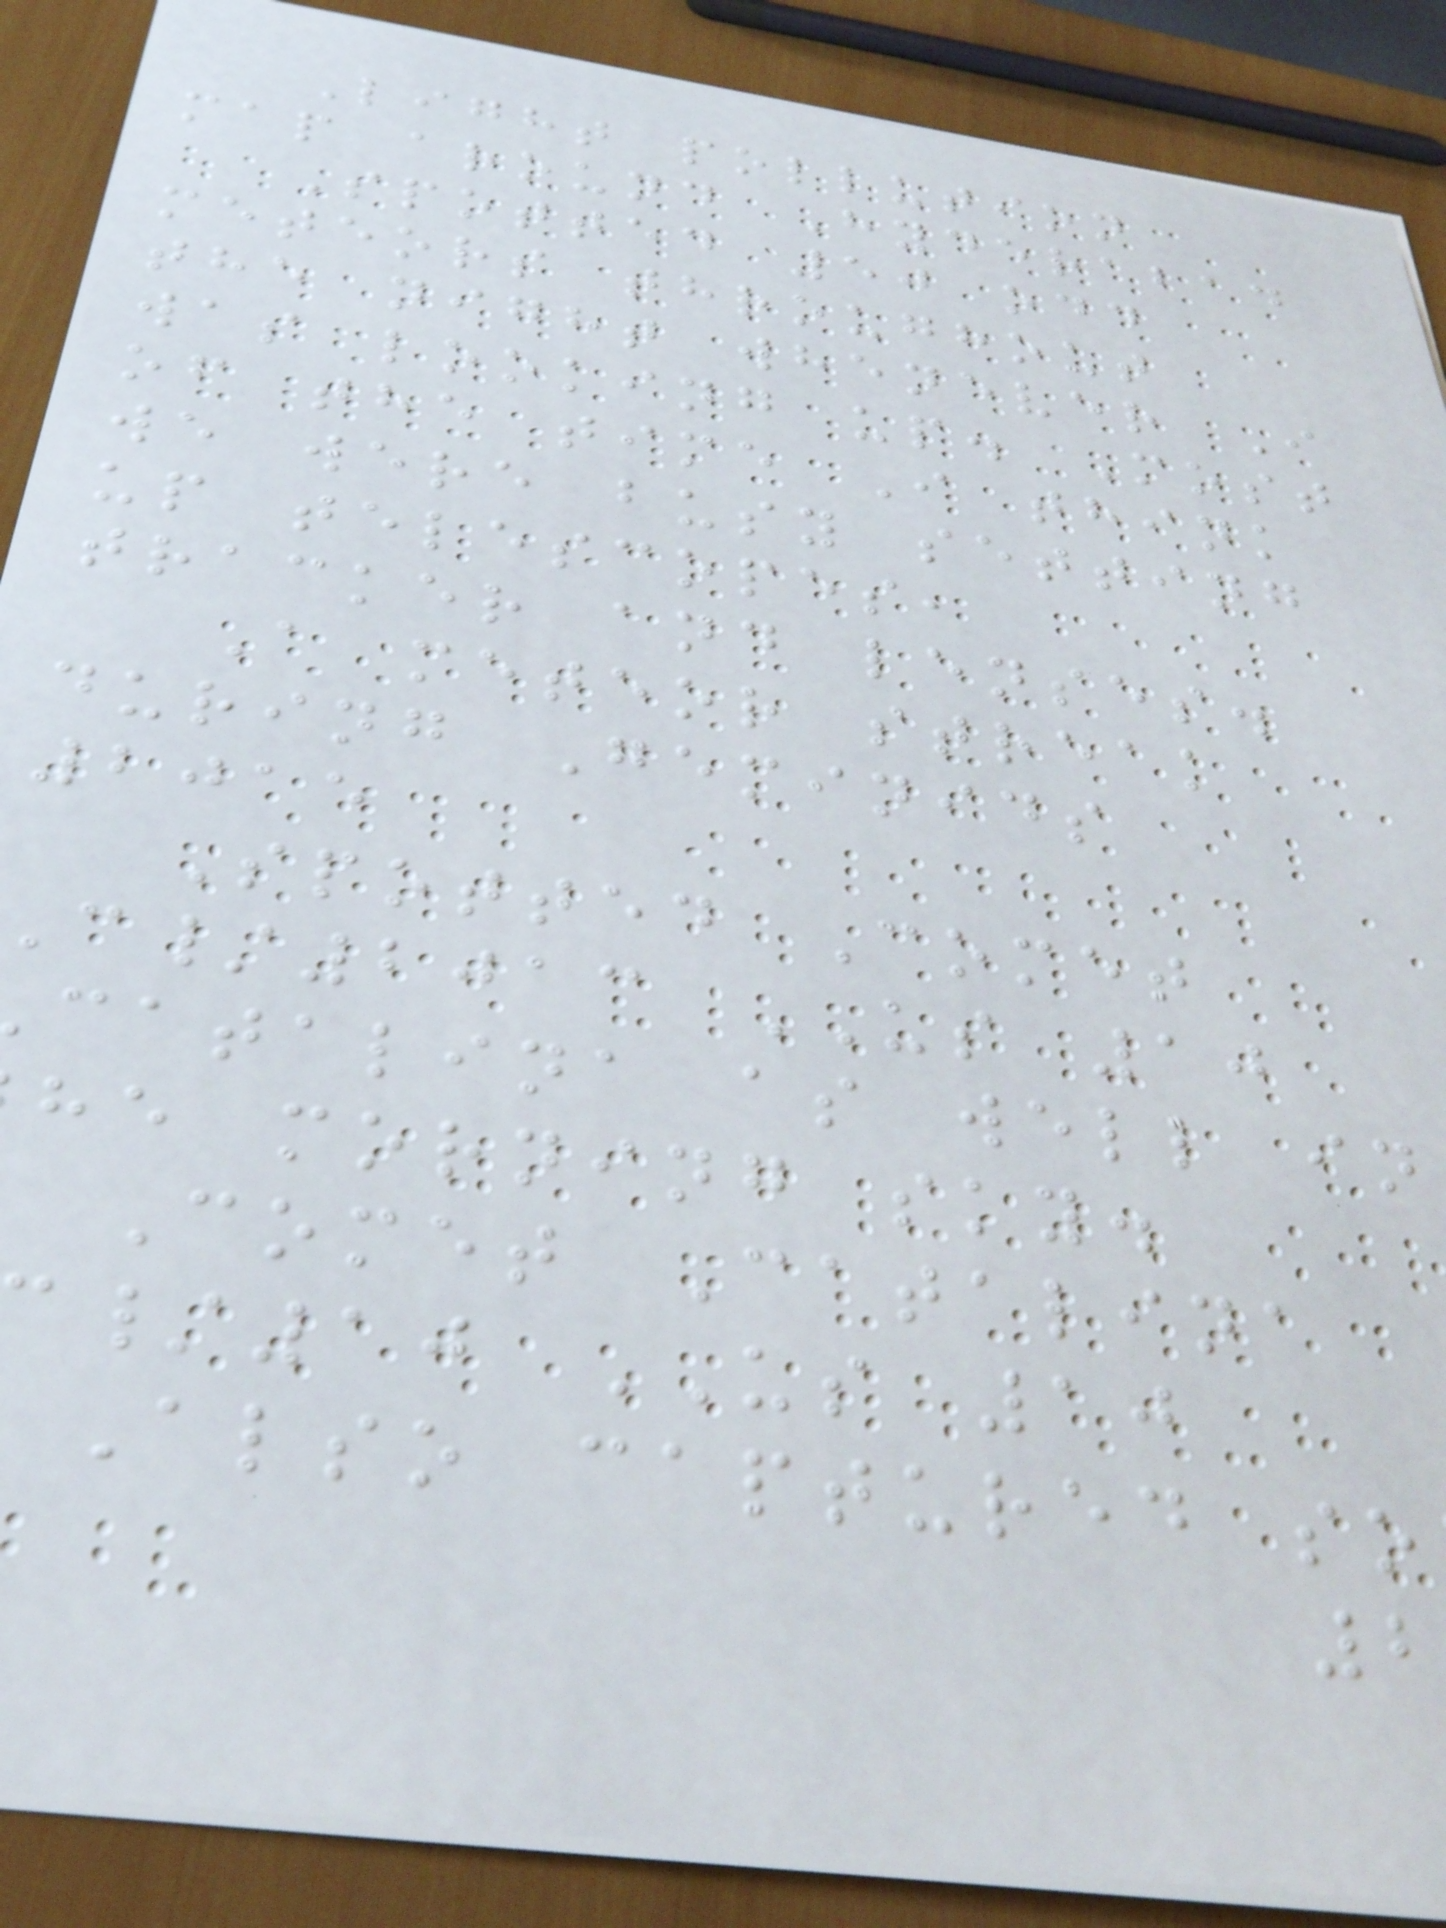Light pollution
map around Hyderabad
Spotted 50 odd
meteors throughout
the night whenever I
was looking up. Most
of the time I think
we were busy setting
up telescopes,
tracker and lenses.
A meteor streak
during Geminids
2015
Spotted Comet
c/2013 US 10
catalina as well in
he morning sky.
Comet Catalina
/10 US 10
Also captured so
